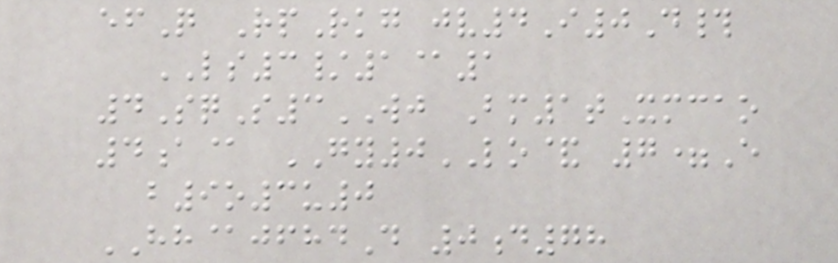efQ RpRkg jv4I0D#
LS3/1@1
4SqS3WJ Bm1tXmcao
4a@ GY0LO& 7=E
b9o3u0
HH@jfhdD 0d78
